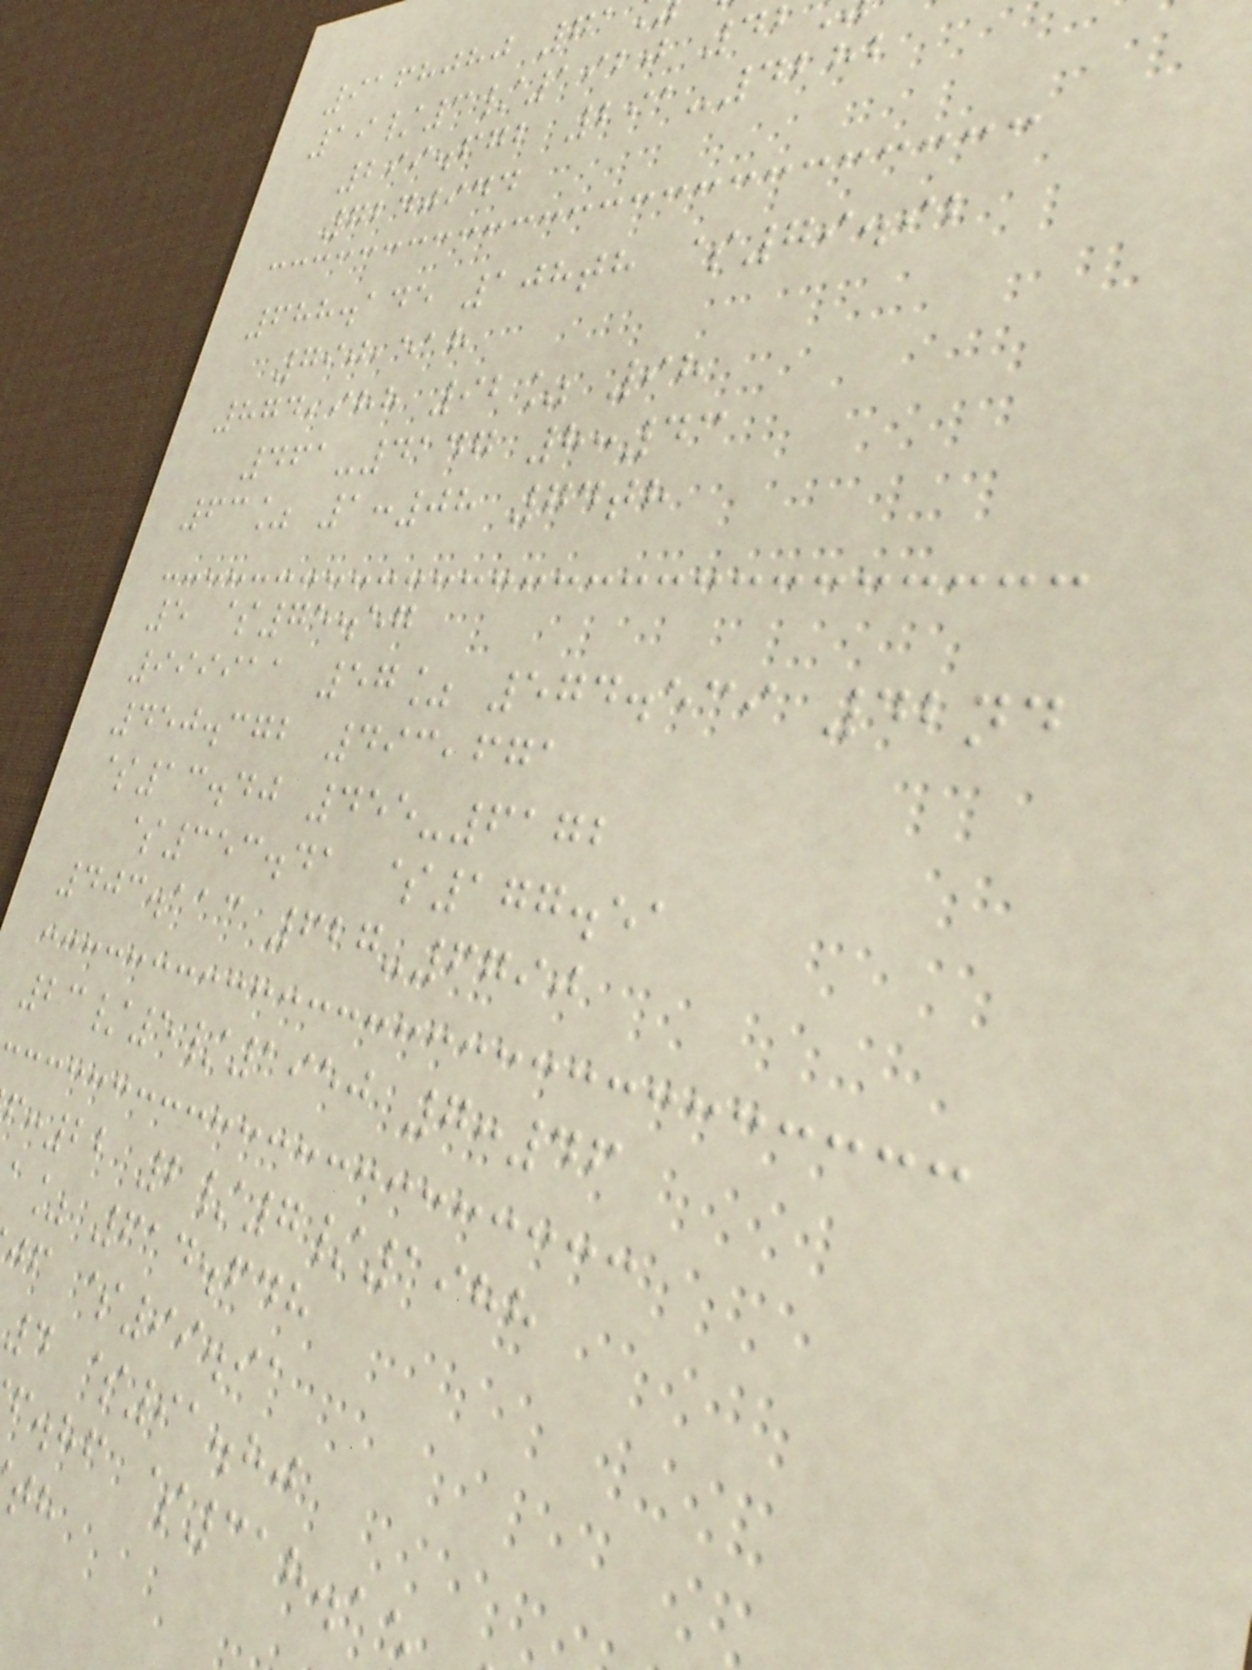9168080 71
19/3/1920 4
299.672 291-4282
7240944
688.145 108th $79.92
790,518
874,988 92% 98
461-4147 8:43
63% 1:08 74th
5 $75.57
999911 57% 574.539 42nd
450.372 493,671
$13.40 455-6172
$353.41 $177.51
403.113 627-6790
23/5/1950 7:46
:22 2/7/1988
a% 614.648
jf $99.91
4 $91.80
f.hf $318.1
